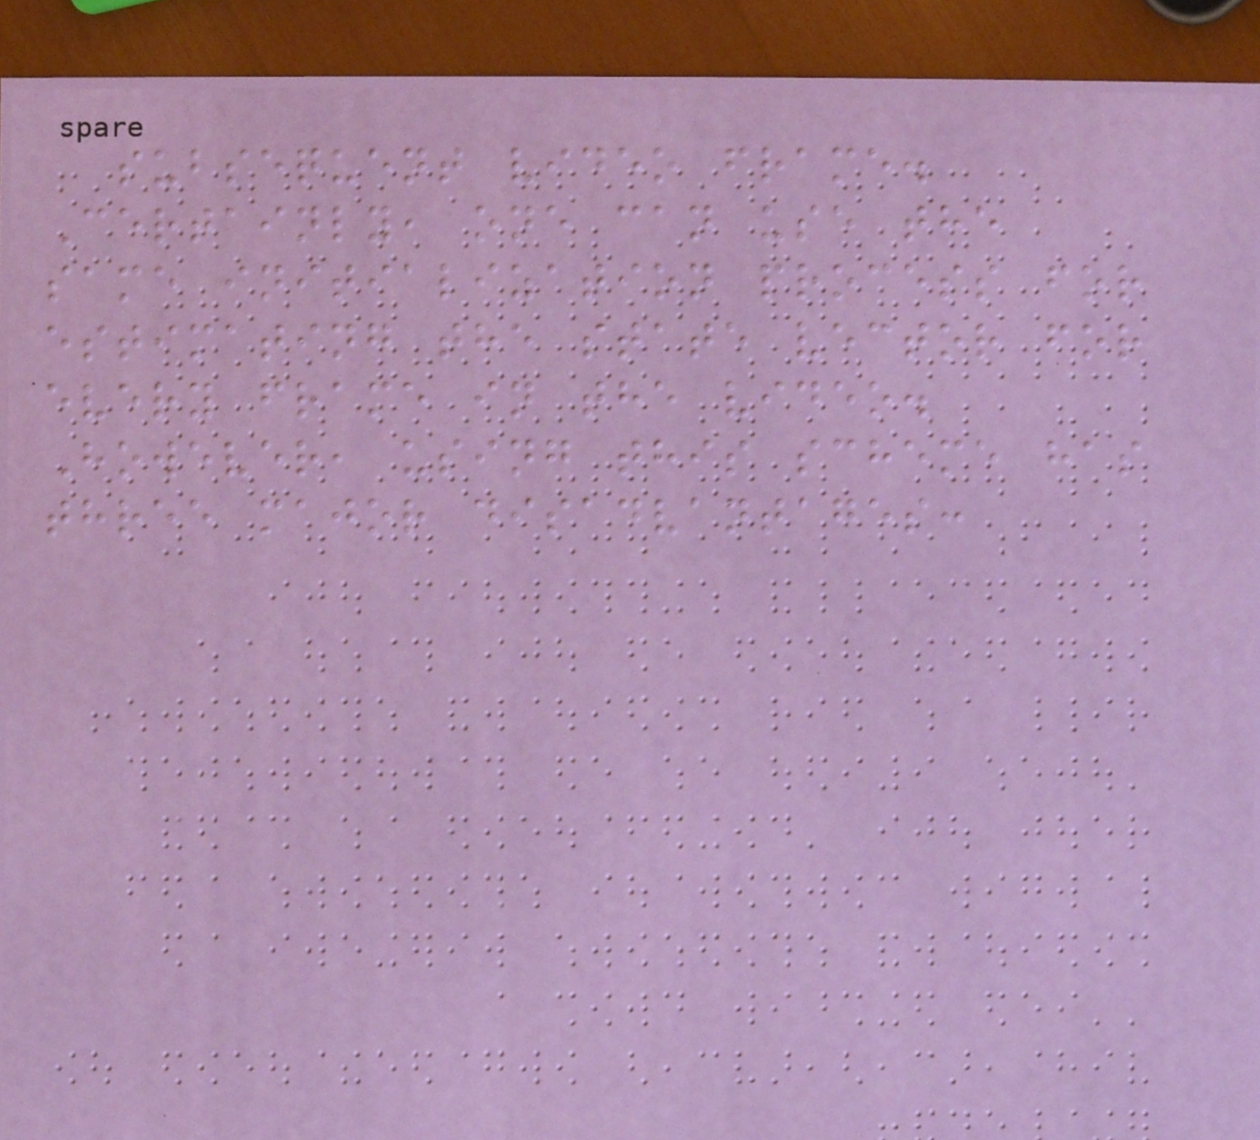subsequent video frame.
Certainly, one can use the
same initialization process for
estimating the state vector for
every frame in the video.
However, using this scheme has
three major disadvantages:
